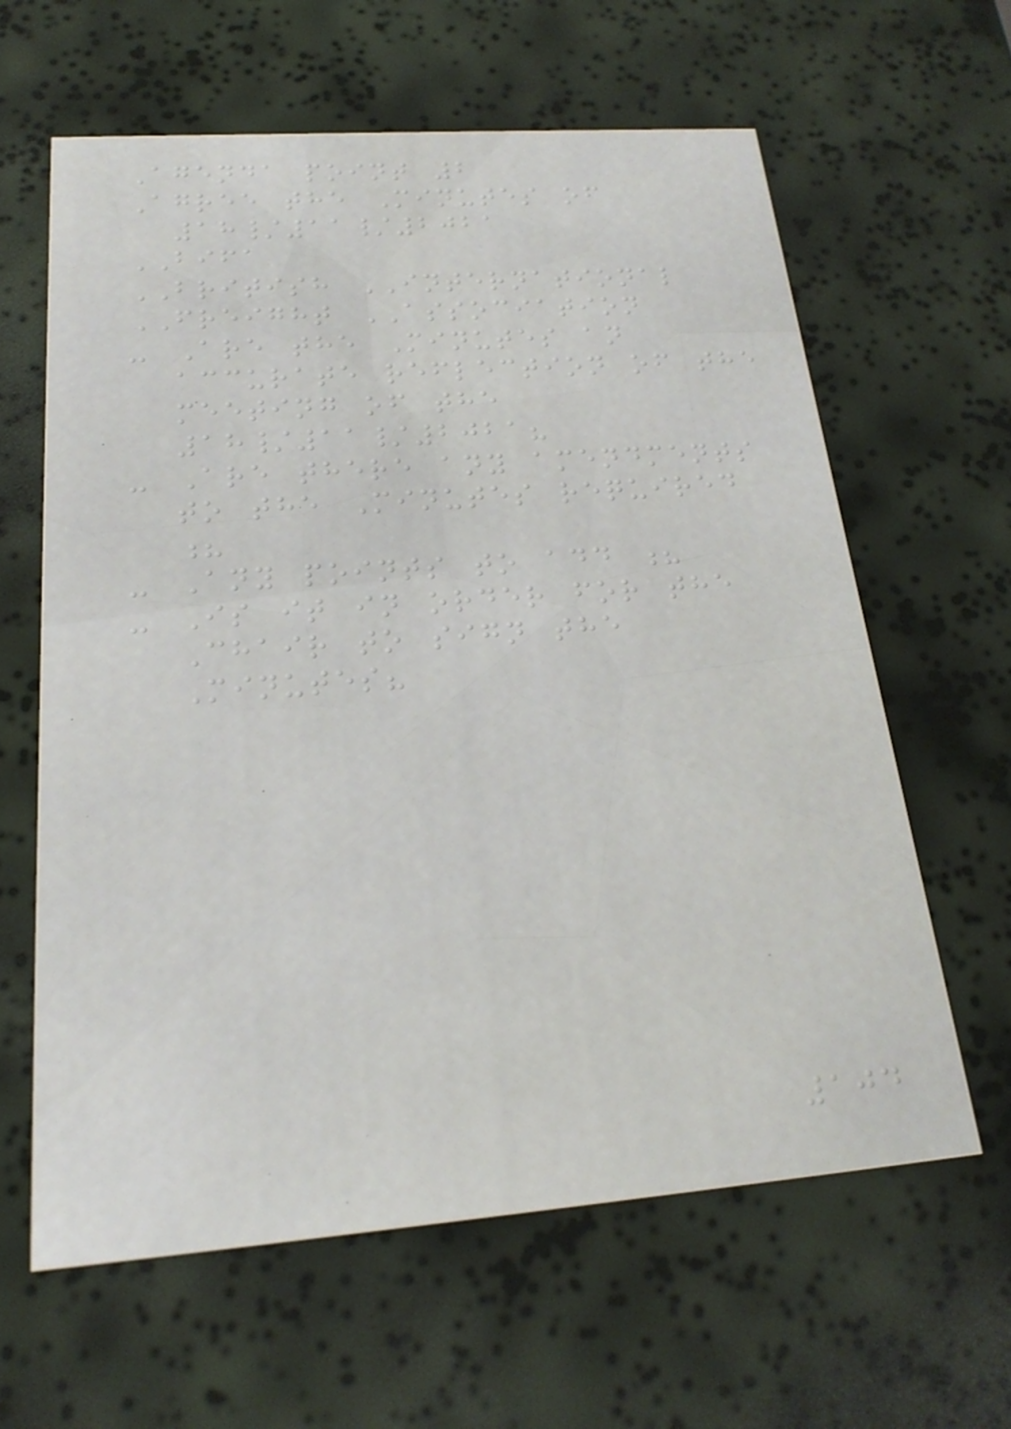Agenda point 2
Agree the Minutes of
18/11/2021
BIFA
BRITISH INTERNATIONAL
FREIGHT ASSOCIATION
- Are the Minutes an
accurate reflection of the
meeting of the
18/11/2021?
- Are there any amendments
to the Minutes required
?
- Any points to add ?
- Is it in order for the
Chair to sign the
Minutes?
104
